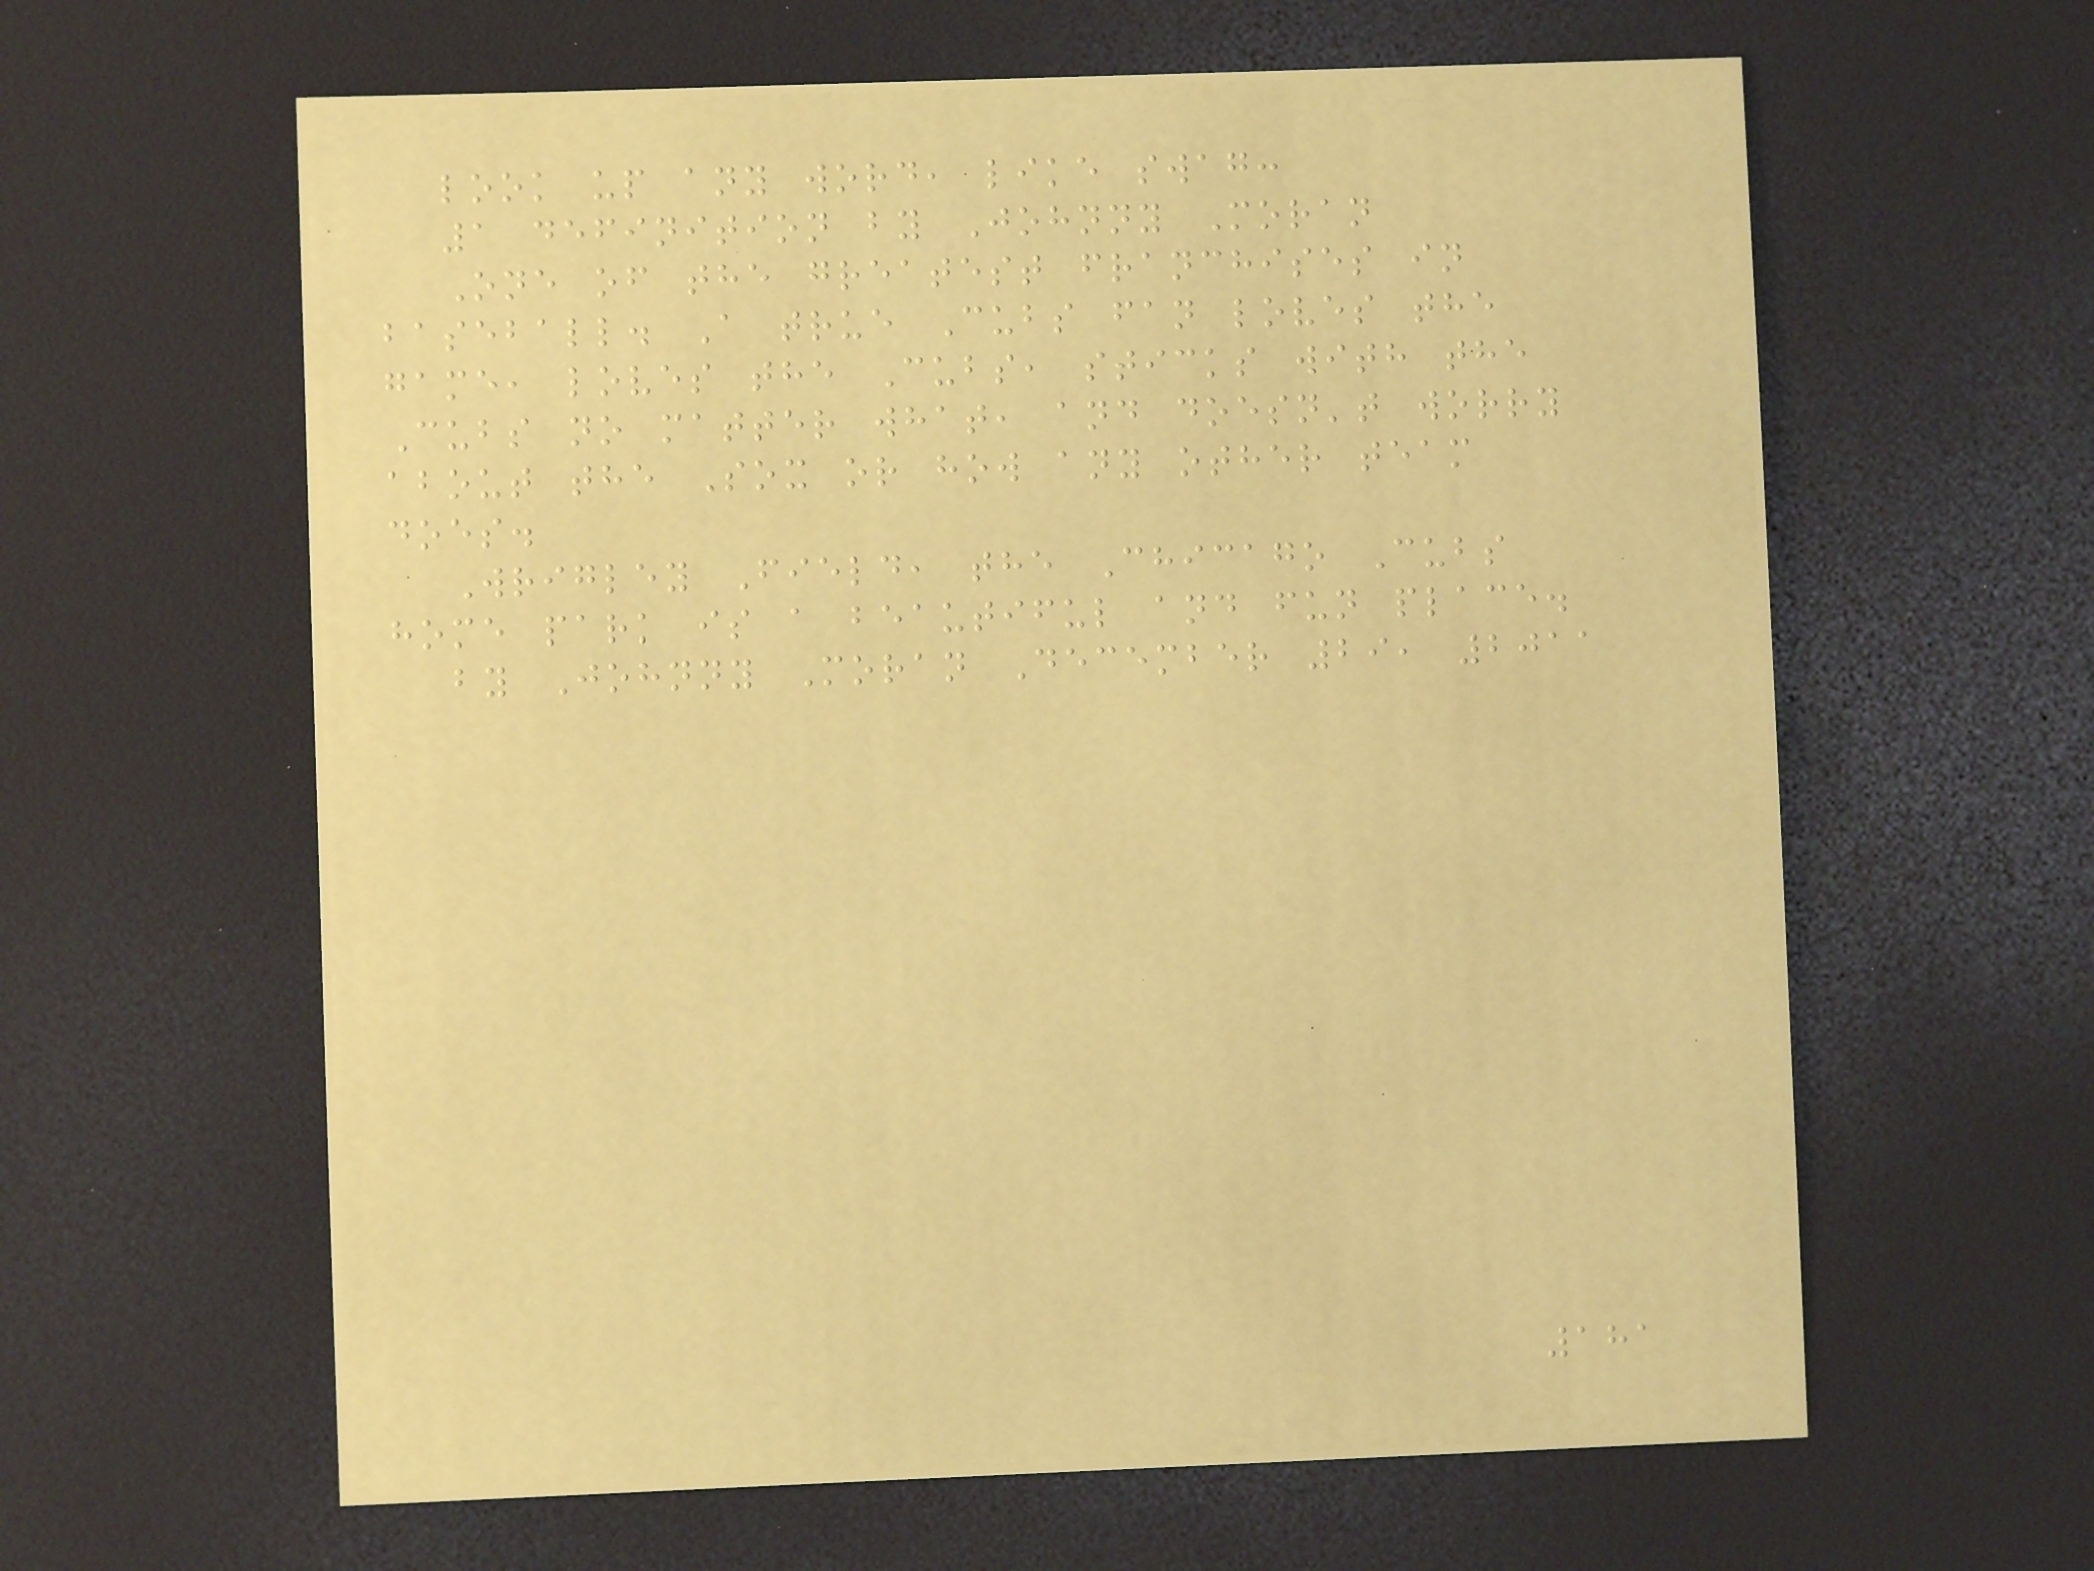look up any word, like swag:
1 definition by Johnny Moran
One of the greatest franchises in
baseball. A true Cubs fan loves the
game, loves the Cubs, sticks with the
Cubs no matter what, and doesn't worry
about the Sox or how any other team
does.
Wrigley Field, the Chicago Cubs
home park is a beautiful and fun place.
by Johnny Moran December 29, 2011
181
